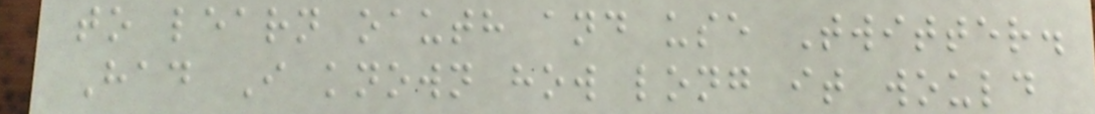to learn oauth and use Twitter.
Had I known how long it would
